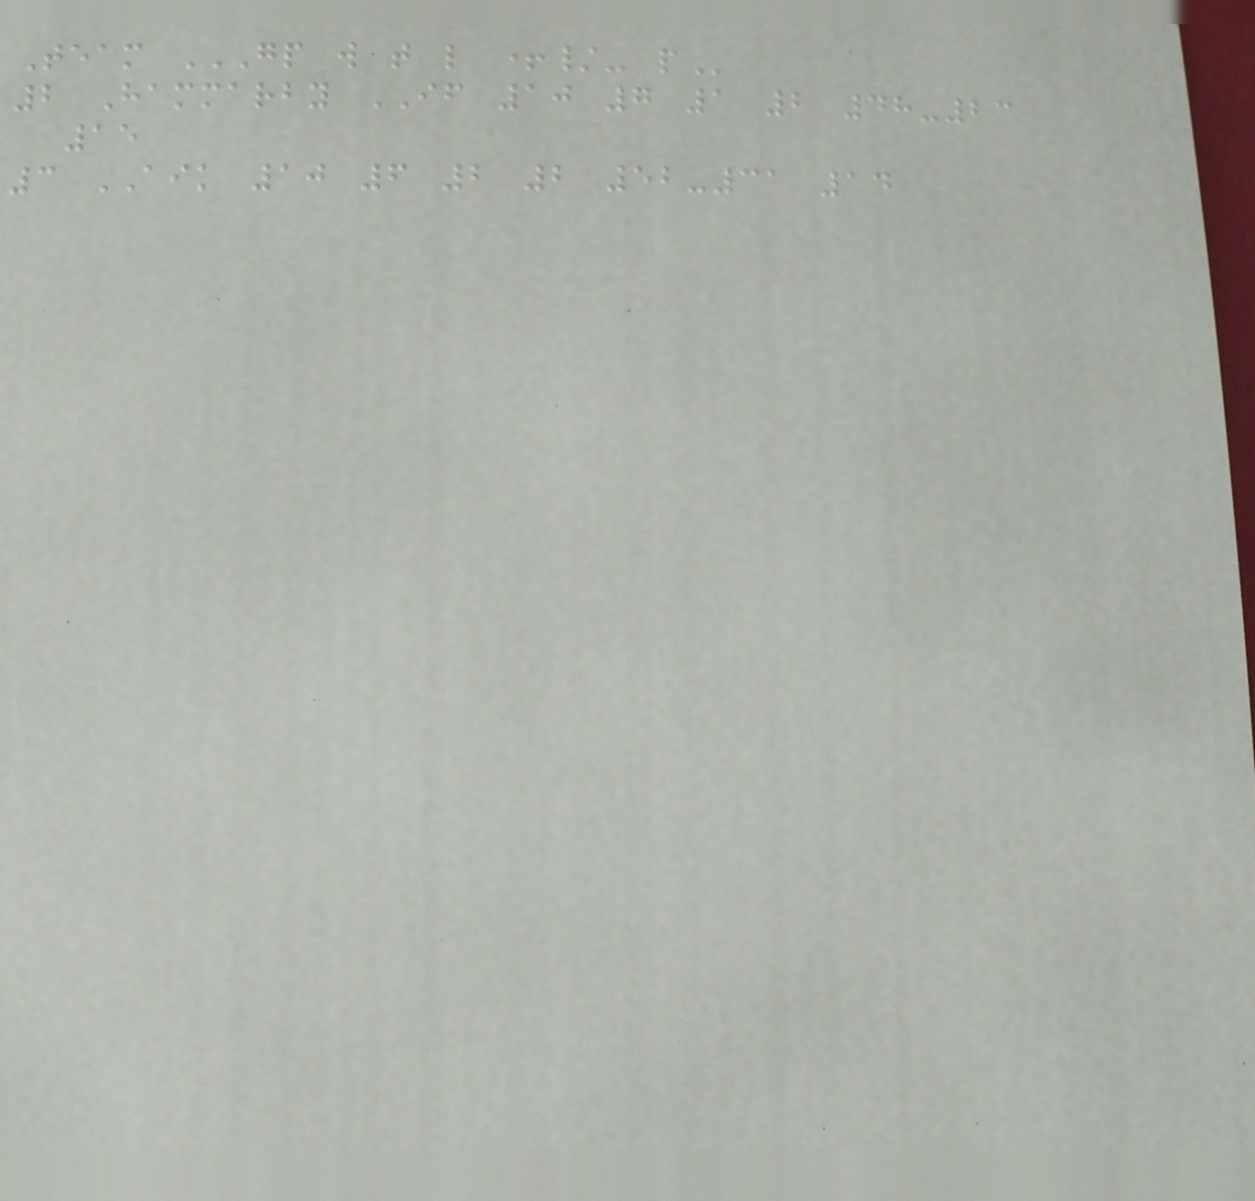Team GP W T L +/- P
2 Hammarby IF 10 7 1 2 48-23
15
3 AIK 10 6 2 2 52-31 14
